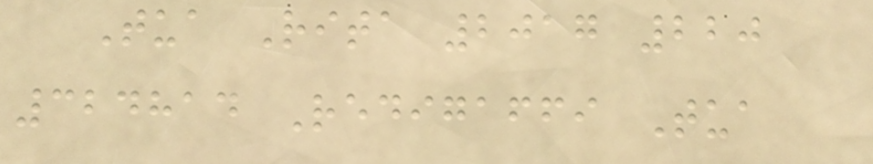Tua Rita 2017 220
324814 Redigaffi Tua
